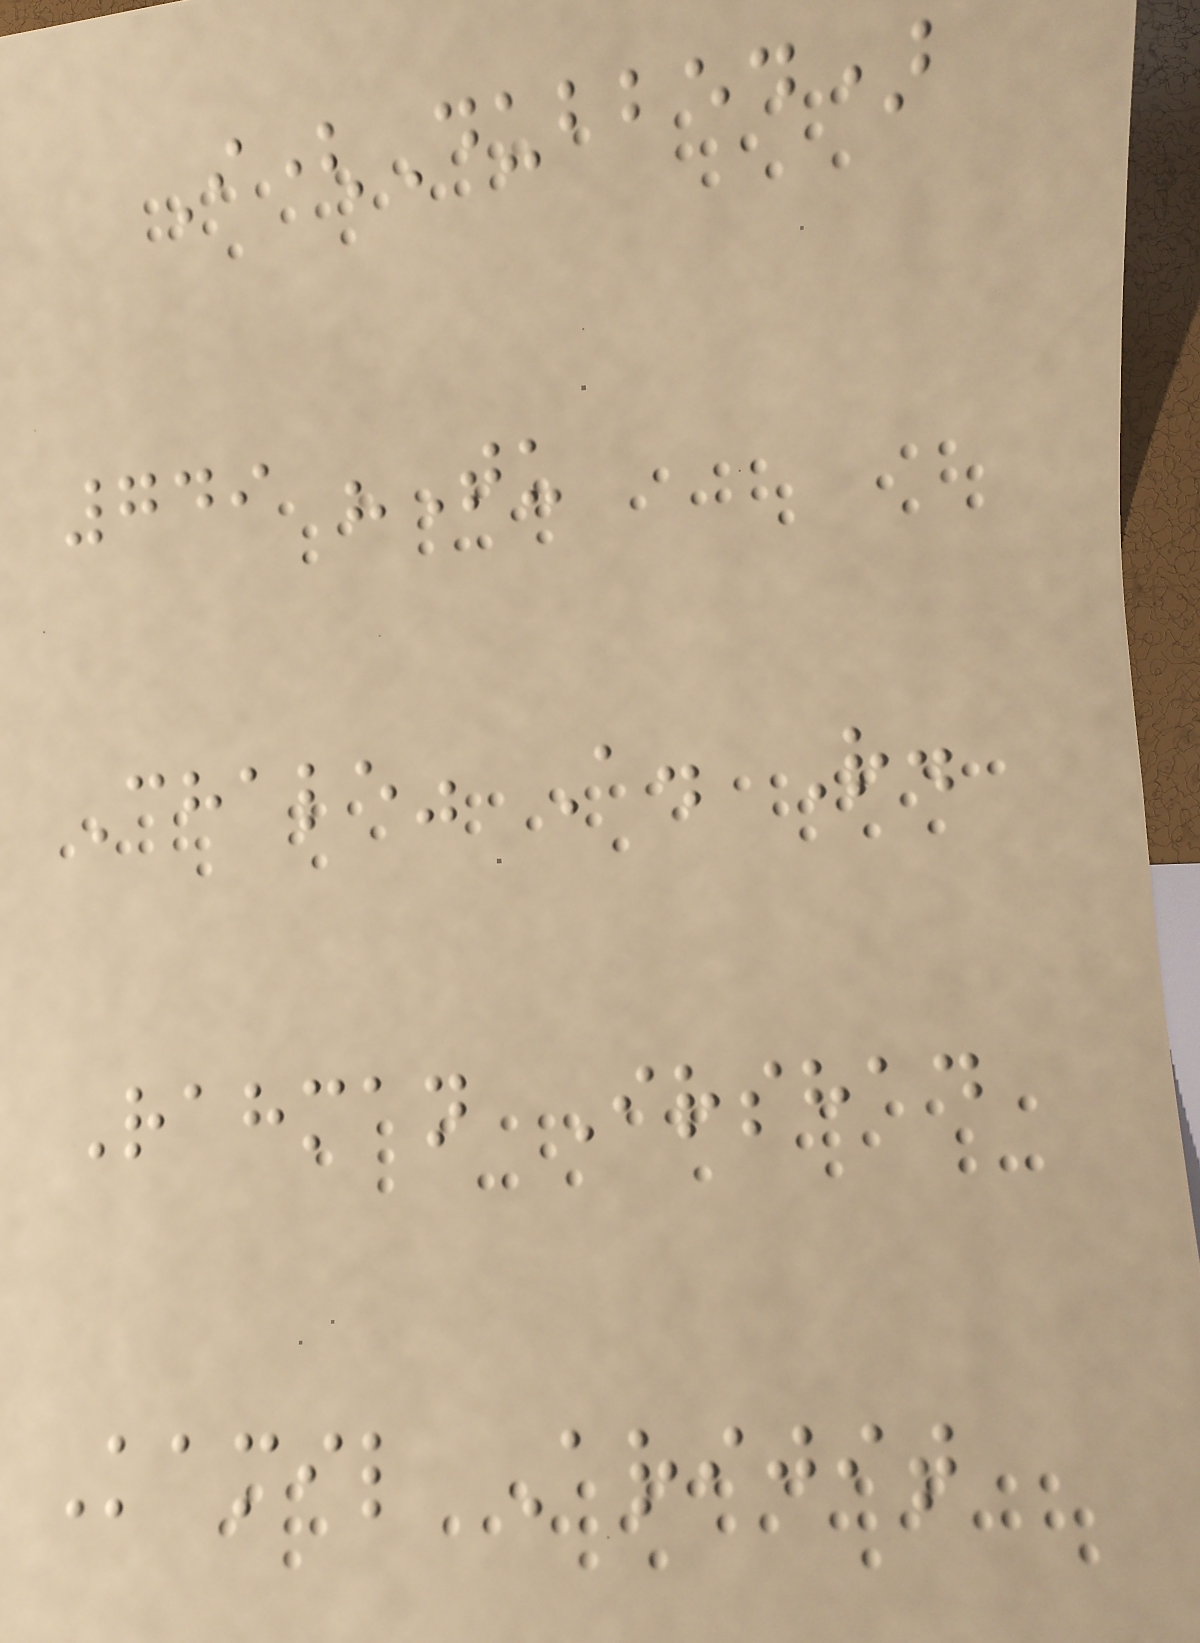I(Dubbed)
749 "Tu
Chale" A. R.
Rahman Irshad
Kamil Arijit
